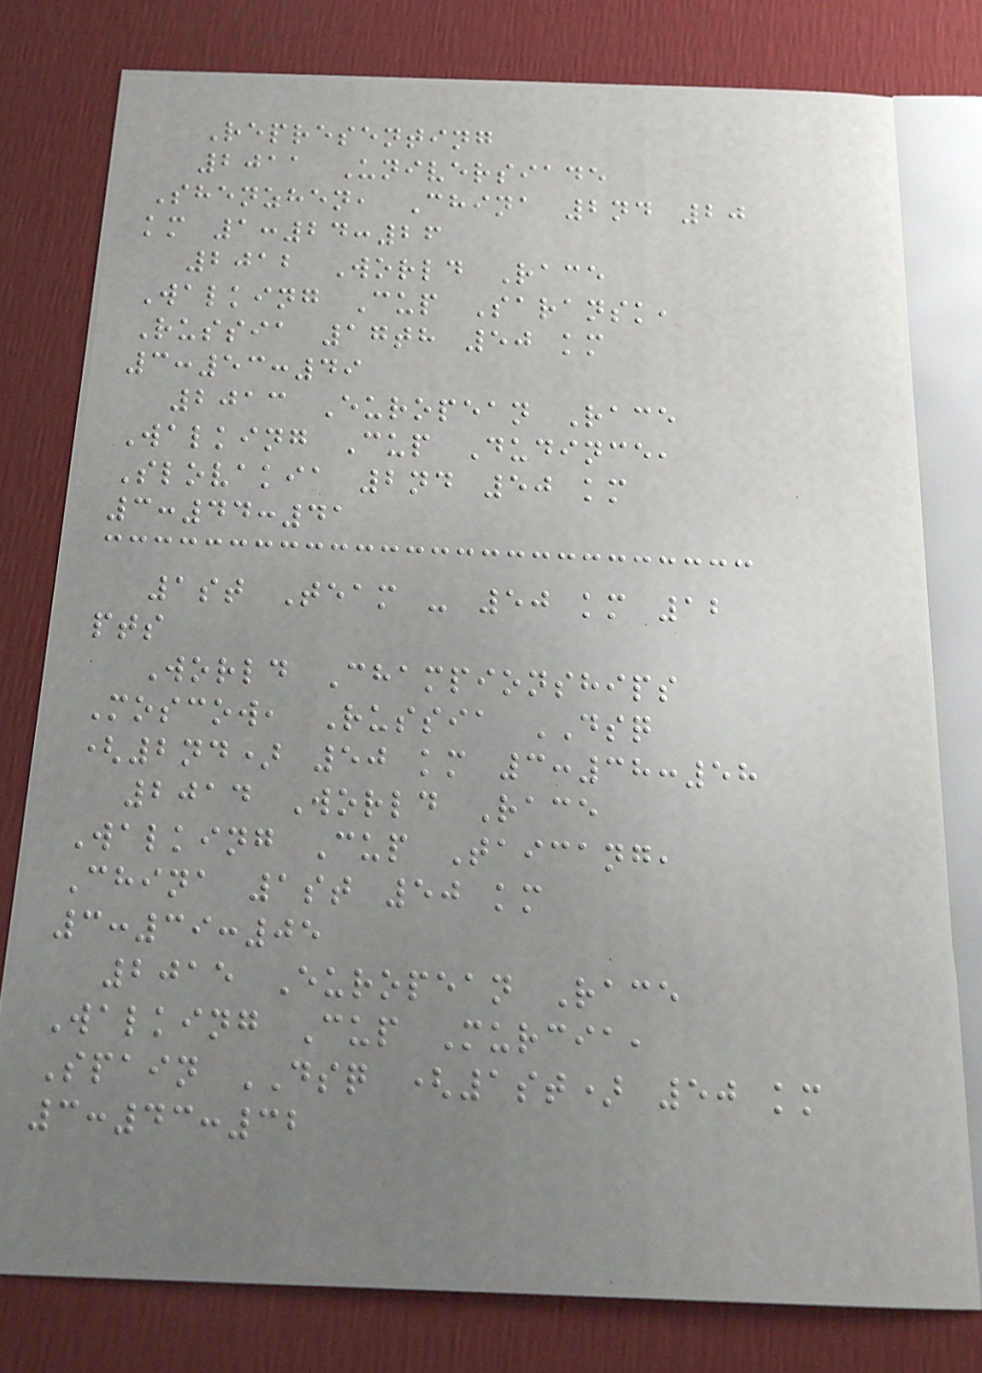Representing
2011 Universiade
Shenzhen, China 2nd 20
km 1:24:26
2012 World Race
Walking Cup Saransk,
Russia 17th 50 km
3:53:49
2013 European Race
Walking Cup Dudince,
Slovakia 2nd 50 km
3:44:41
1st Team - 50 km 12
pts
World Championships
Moscow, Russia DSQ
(2nd) 50 km 3:38:58
2014 World Race
Walking Cup Taicang,
China 1st 50 km
3:39:05
2015 European Race
Walking Cup Murcia,
Spain DSQ (1st) 50 km
3:43:32
